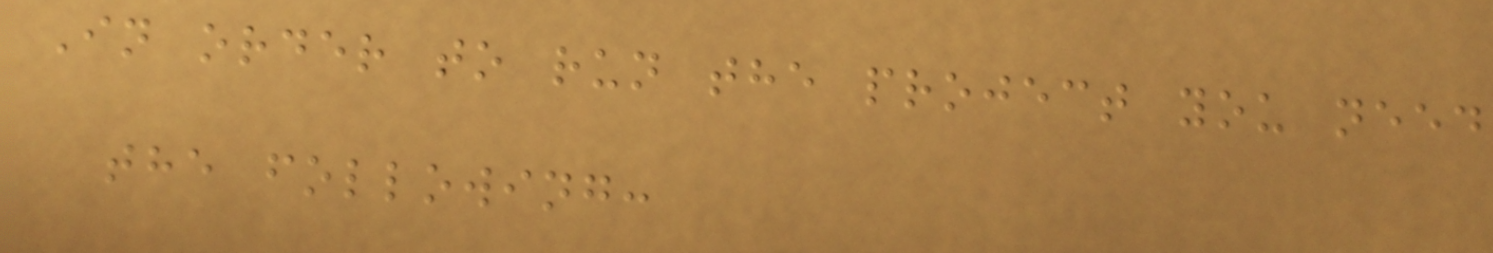In order to run the project you need
the following:
